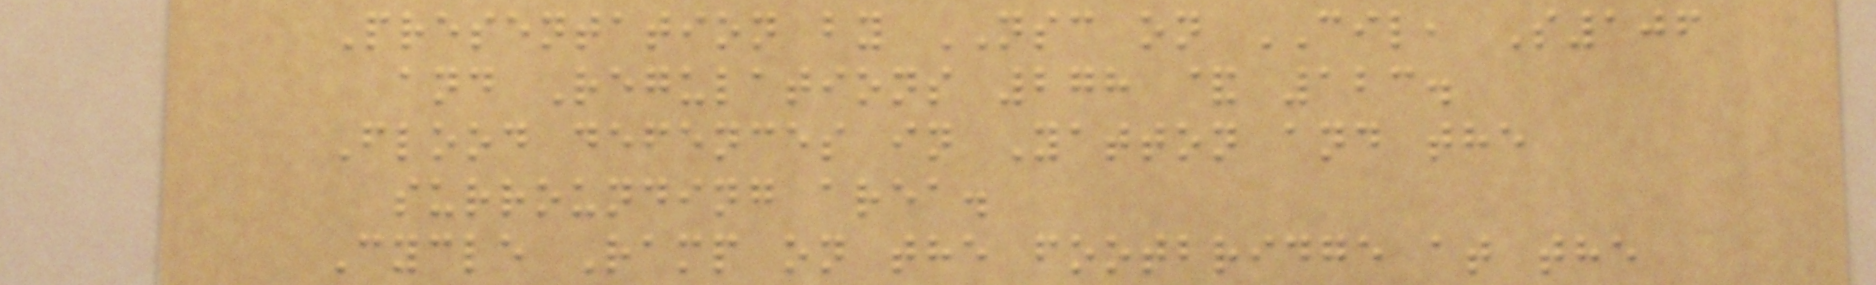Presentation by NSC on CIL, S106
and Regulations 278 & 123.
Flood defences in Yatton and the
surrounding area.
Cycle Ramp on the footbridge at the
